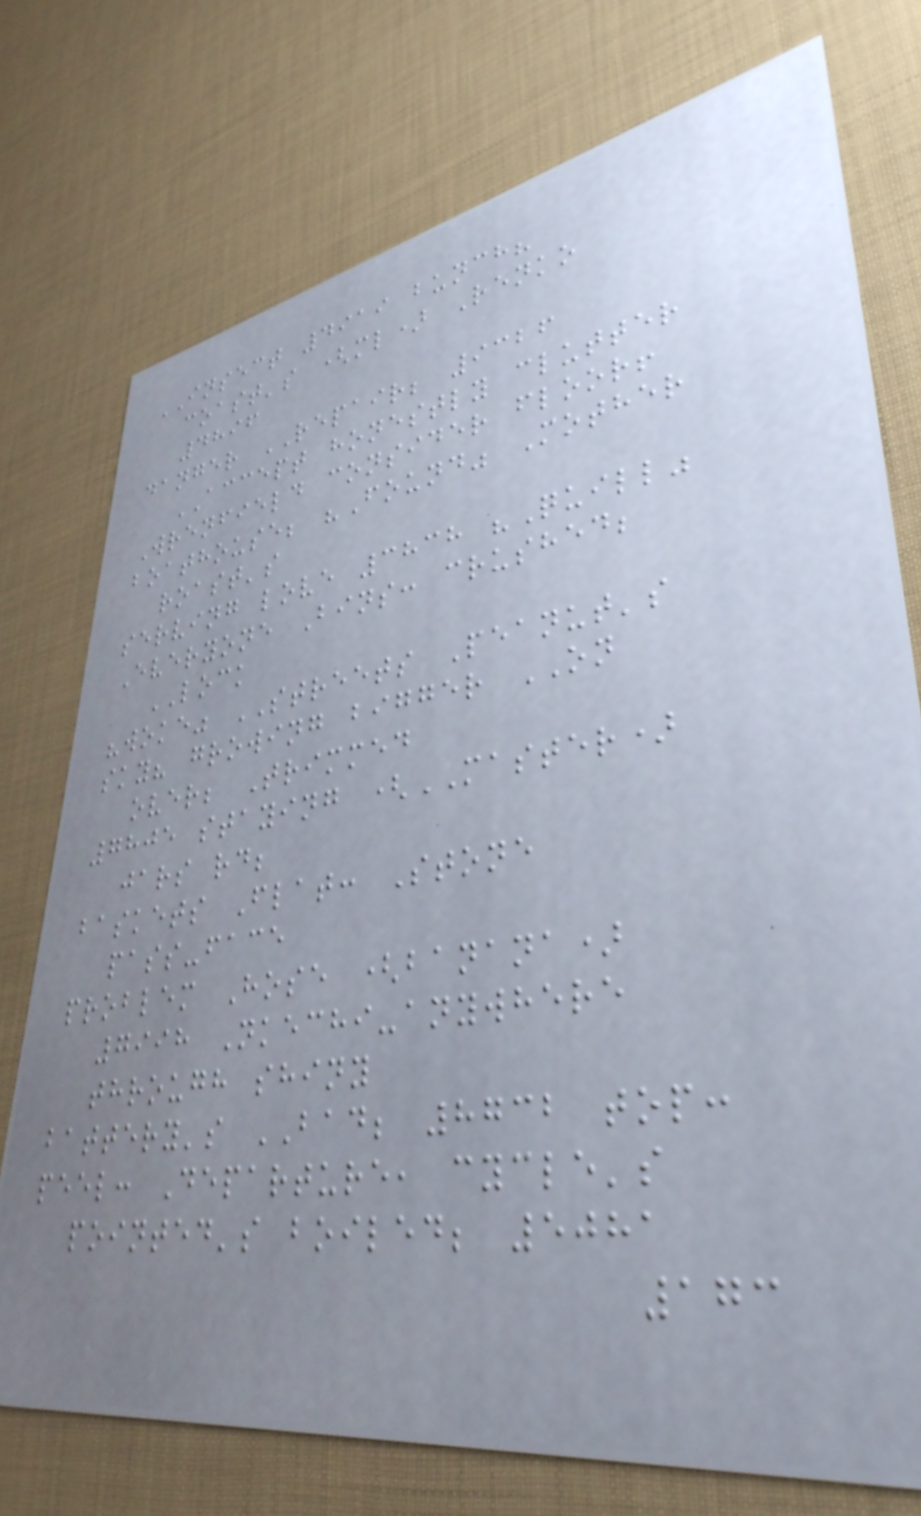INSECT 4919 bunch?
coast's (ml) Renko
4896
danger REPAIR; 9326
ACCEPT honestly clutter
Wrenfield consider floor!
boathouse; "Found" Mother
roast's
serving love 3838 "Quill"
Everyone Bins: crushed;
LOCK
"woke" STREETS Peanut's
sky? growing bigger ON
over; Trimmed
7805 staying (MASTER)
jars rd;
baskets Flat: Stone
pass-face
problem Hose (banana)
7998 Nkechi-anywhere
through shiny
battery's BAD; 8732 top:
peel: Departure, cycle's
pointed's boiled; 5081
173
